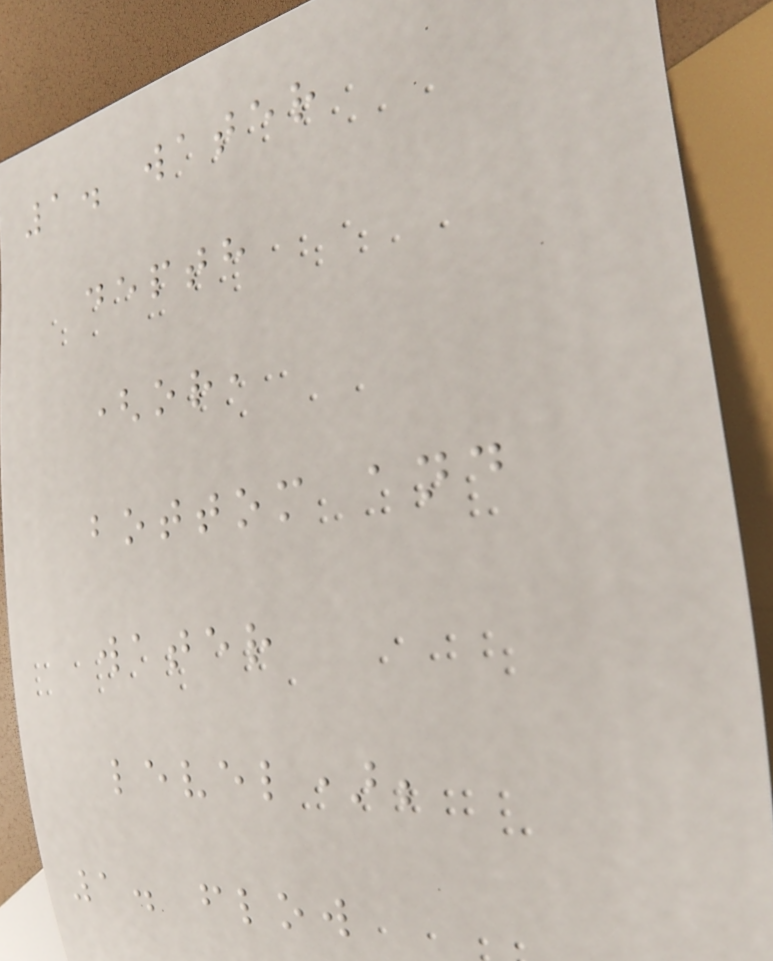1. water
depth
(or,
bottom and
water
level);
1. flow
